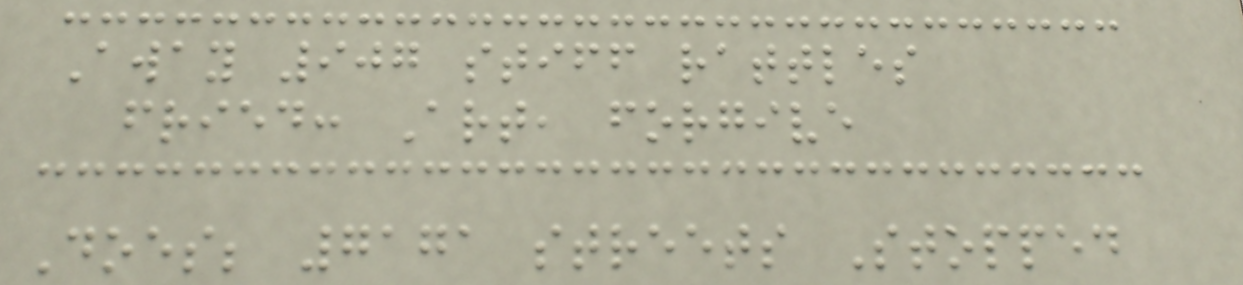Away 907 stiff rattles
fried: Art, forgive
Does; 7171 streets Stopped
